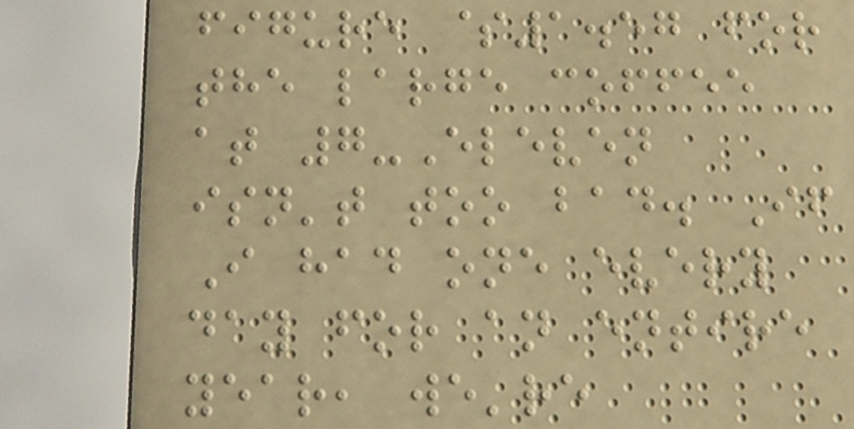figure $1.57 for
the large coffee
at 7-Eleven
isn't too bad. If
I had one every
day for an entire
year, we're
